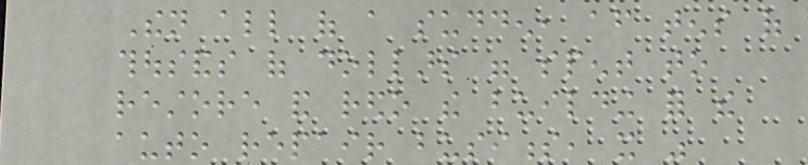Then all of a sudden, after tens of
thousands of dollars were spent to
restore and redo the building for the
auto repair business, it was
